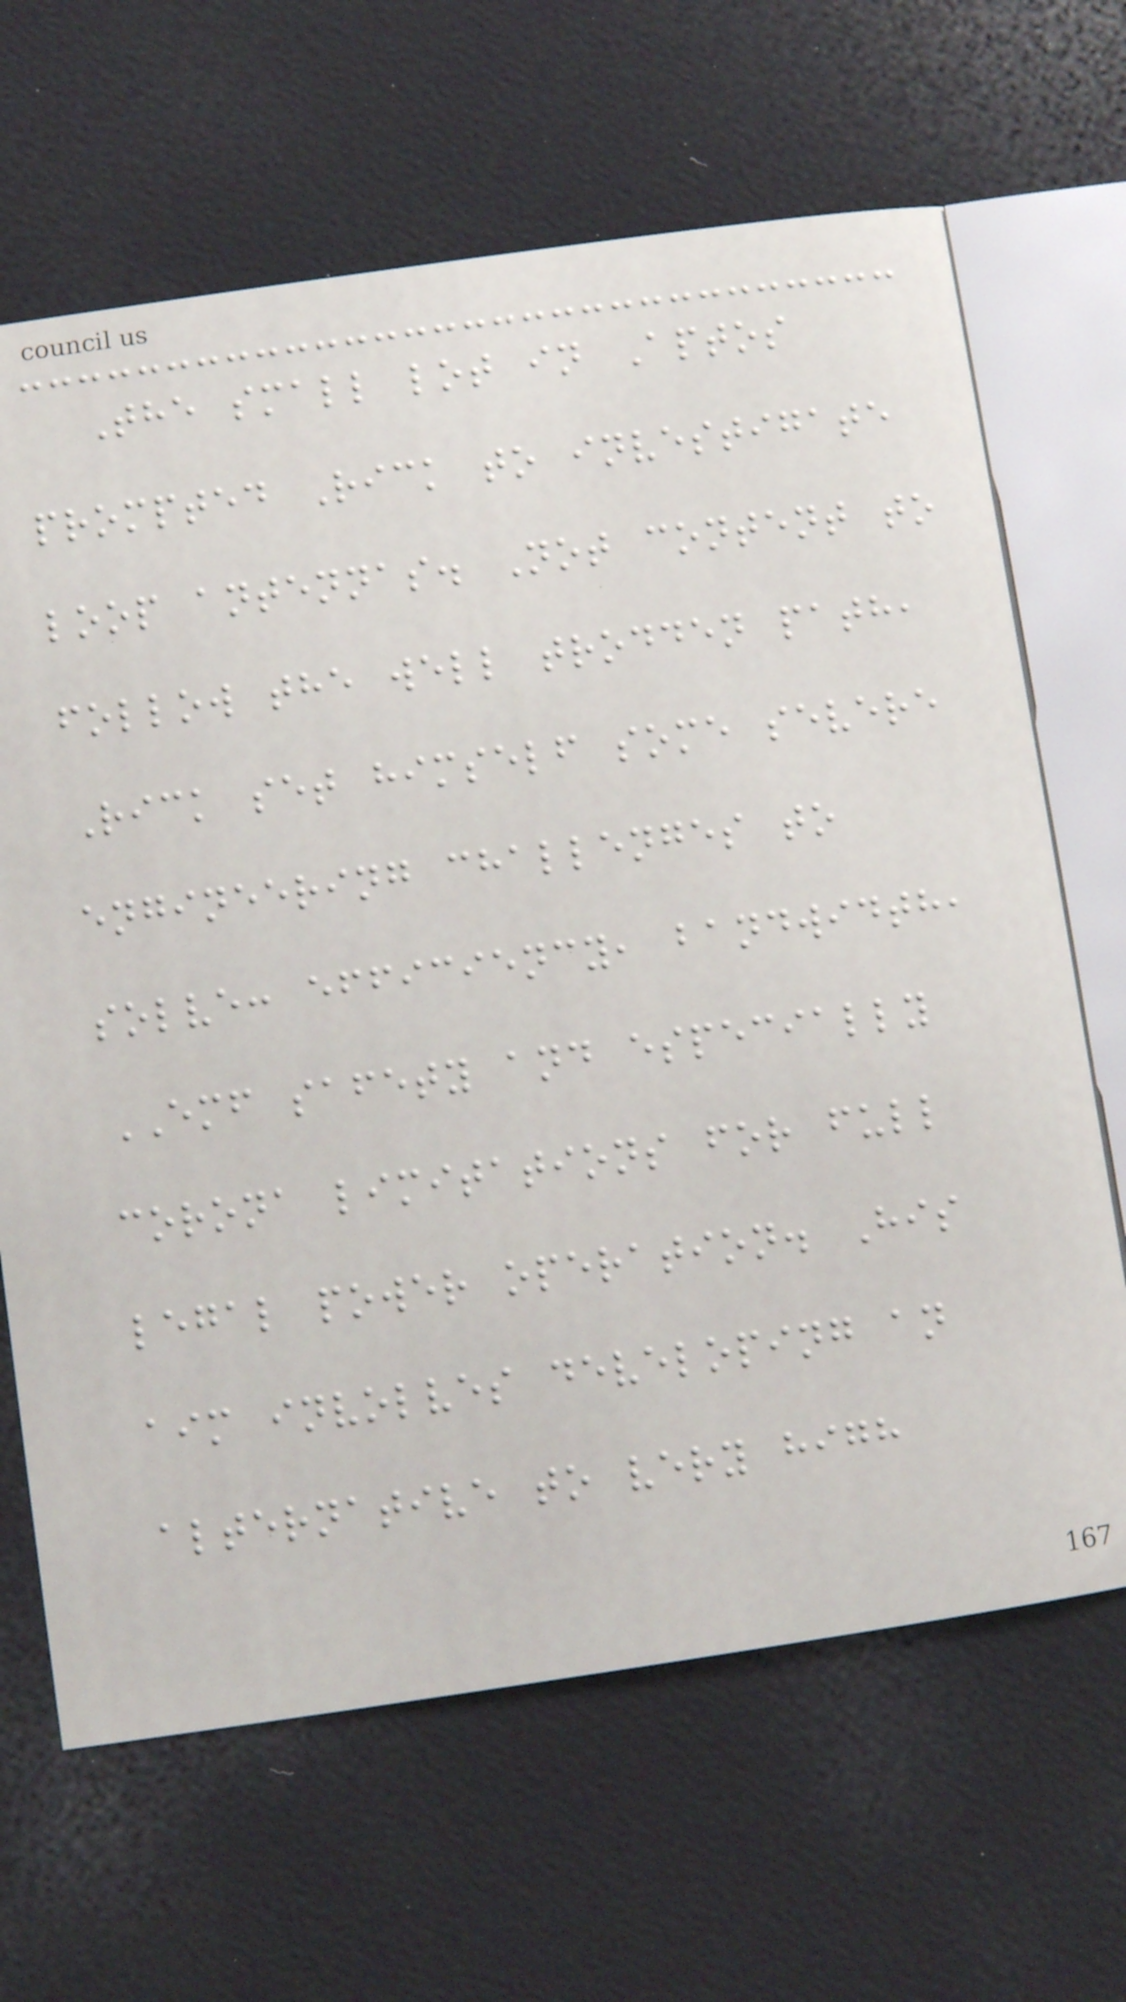The small lot in Aptos
prompted Rick to investigate
loop antennas. Not content to
follow the well trodden path,
Rick set himself some severe
engineering challenges to
solve: efficiency, bandwidth,
EMF safety and especially
corona limitations for full
legal power operation. His
aim involves developing an
alternative to very high
